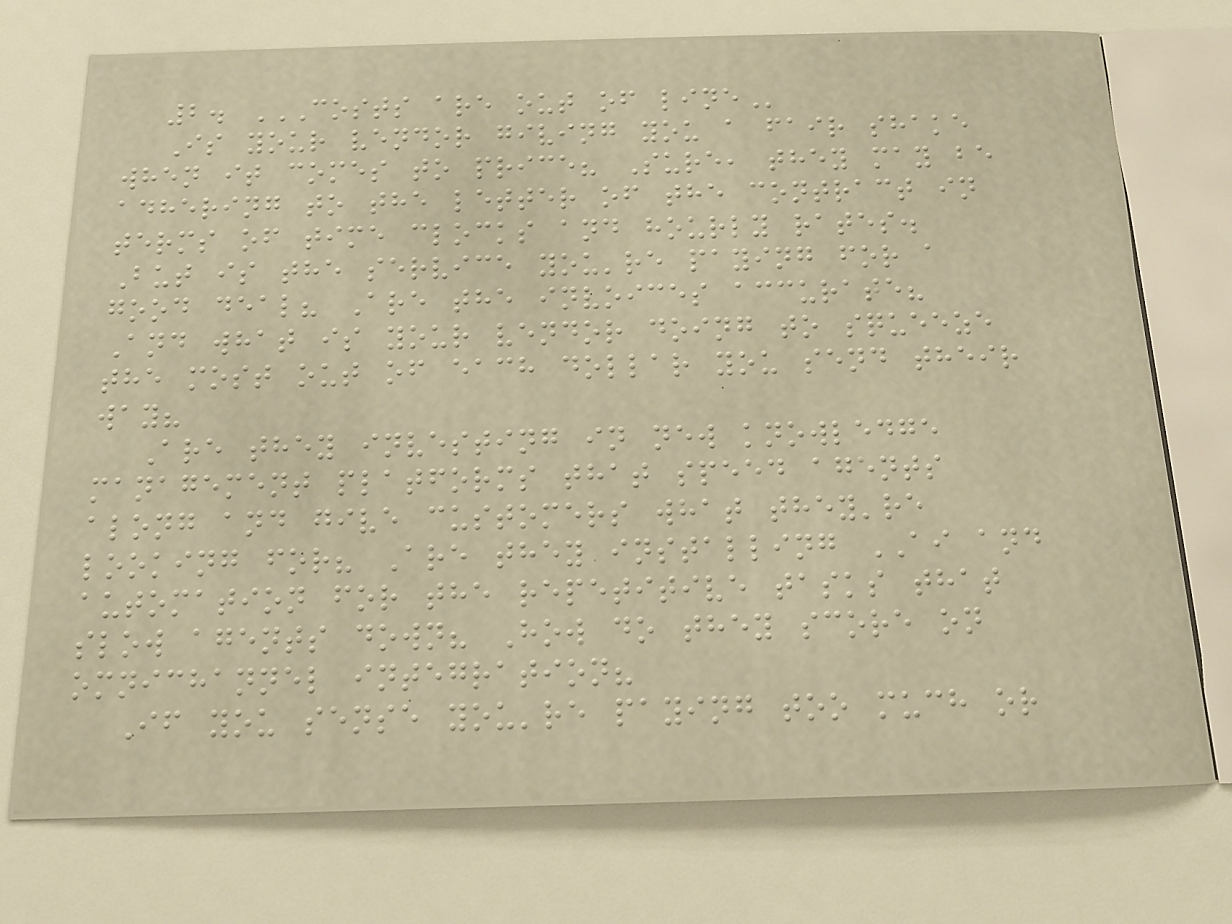2. COSTS ARE OUT OF LINE
Is your vendor giving you a fair shake
when it comes to price? Sure, they may be
adhering to the letter of the contract in
terms of time clocks and hourly rates.
But is the service you're paying for a
good deal? Are the invoices accurate?
And what is your vendor doing to squeeze
the most out of each dollar you send their
way?
Are they investing in new knowledge
management platforms that speed agents
along and give customers what they're
looking for? Are they installing AI and
automation for the repetitive tasks that
slow agents down? How do they score on
omnichannel integration?
If you sense you're paying too much or
